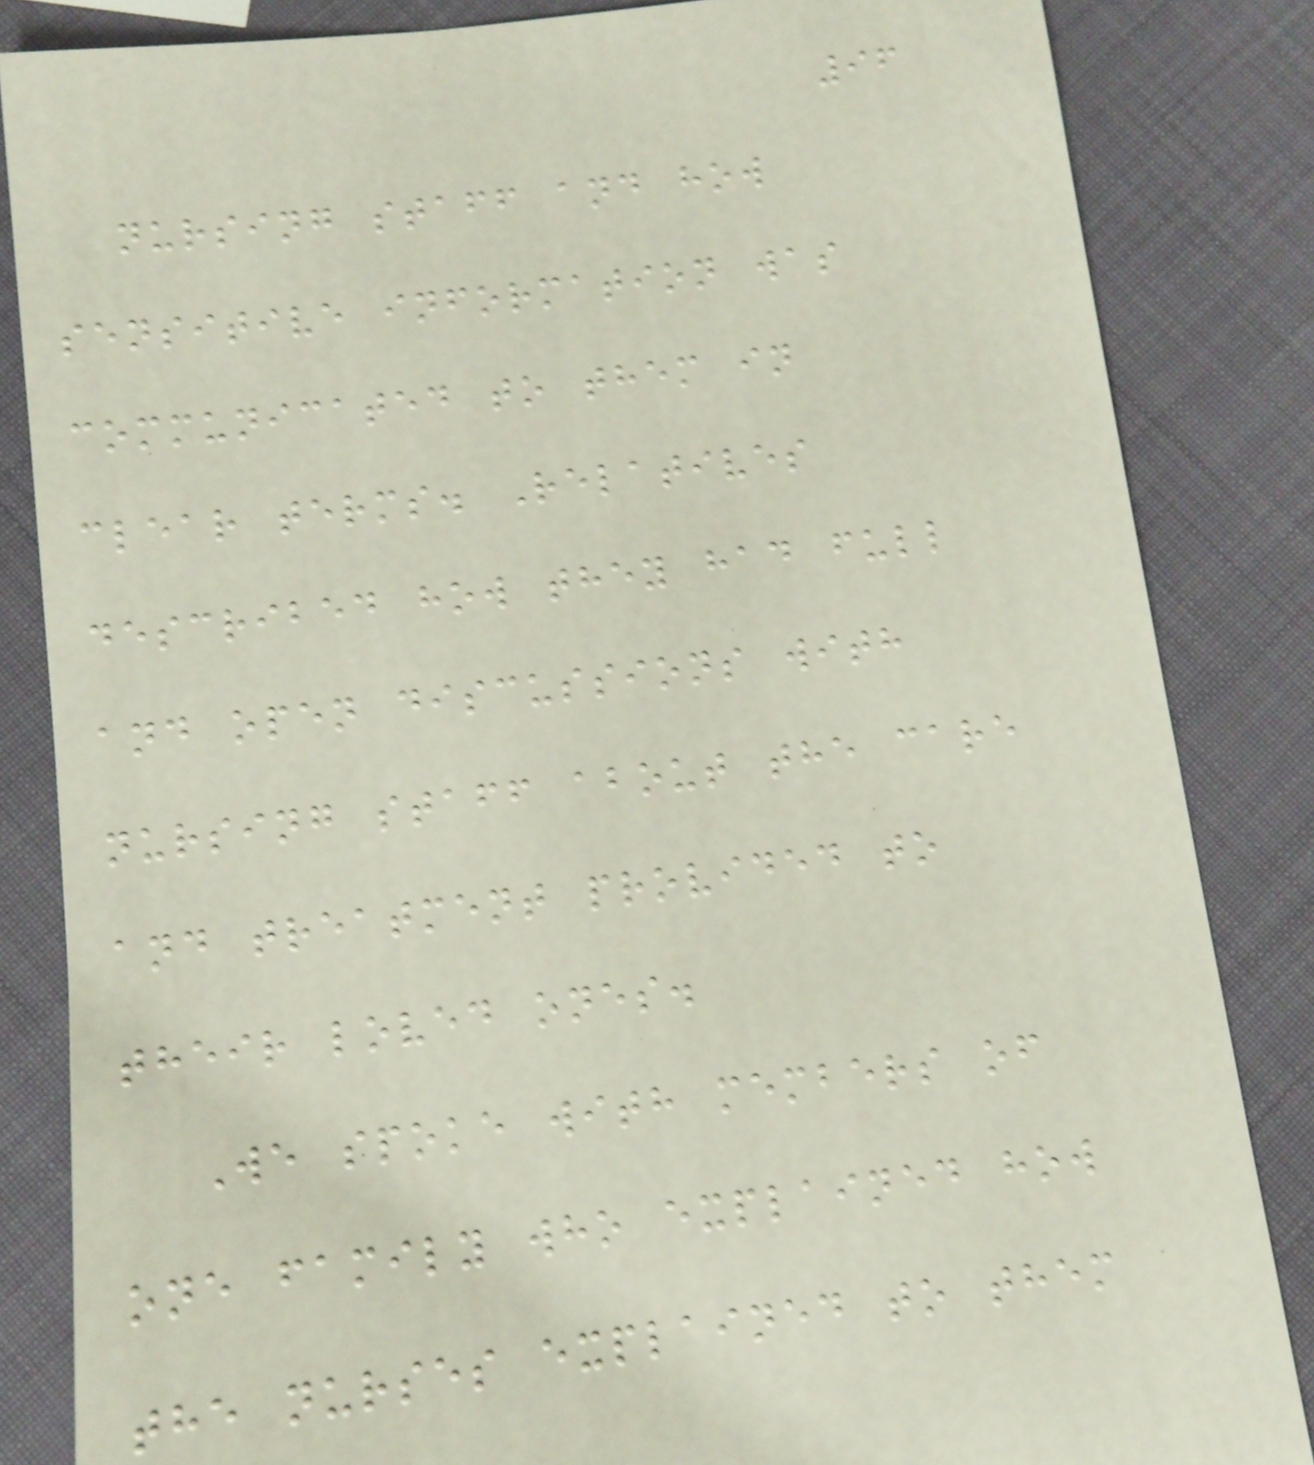96
nursing staff and how
sensitive information was
communicated to them in
clear terms. Relatives
described how they had full
and open discussions with
nursing staff about the care
and treatment provided to
their loved ones.
We spoke with members of
one family who explained how
the nurses explained to them
